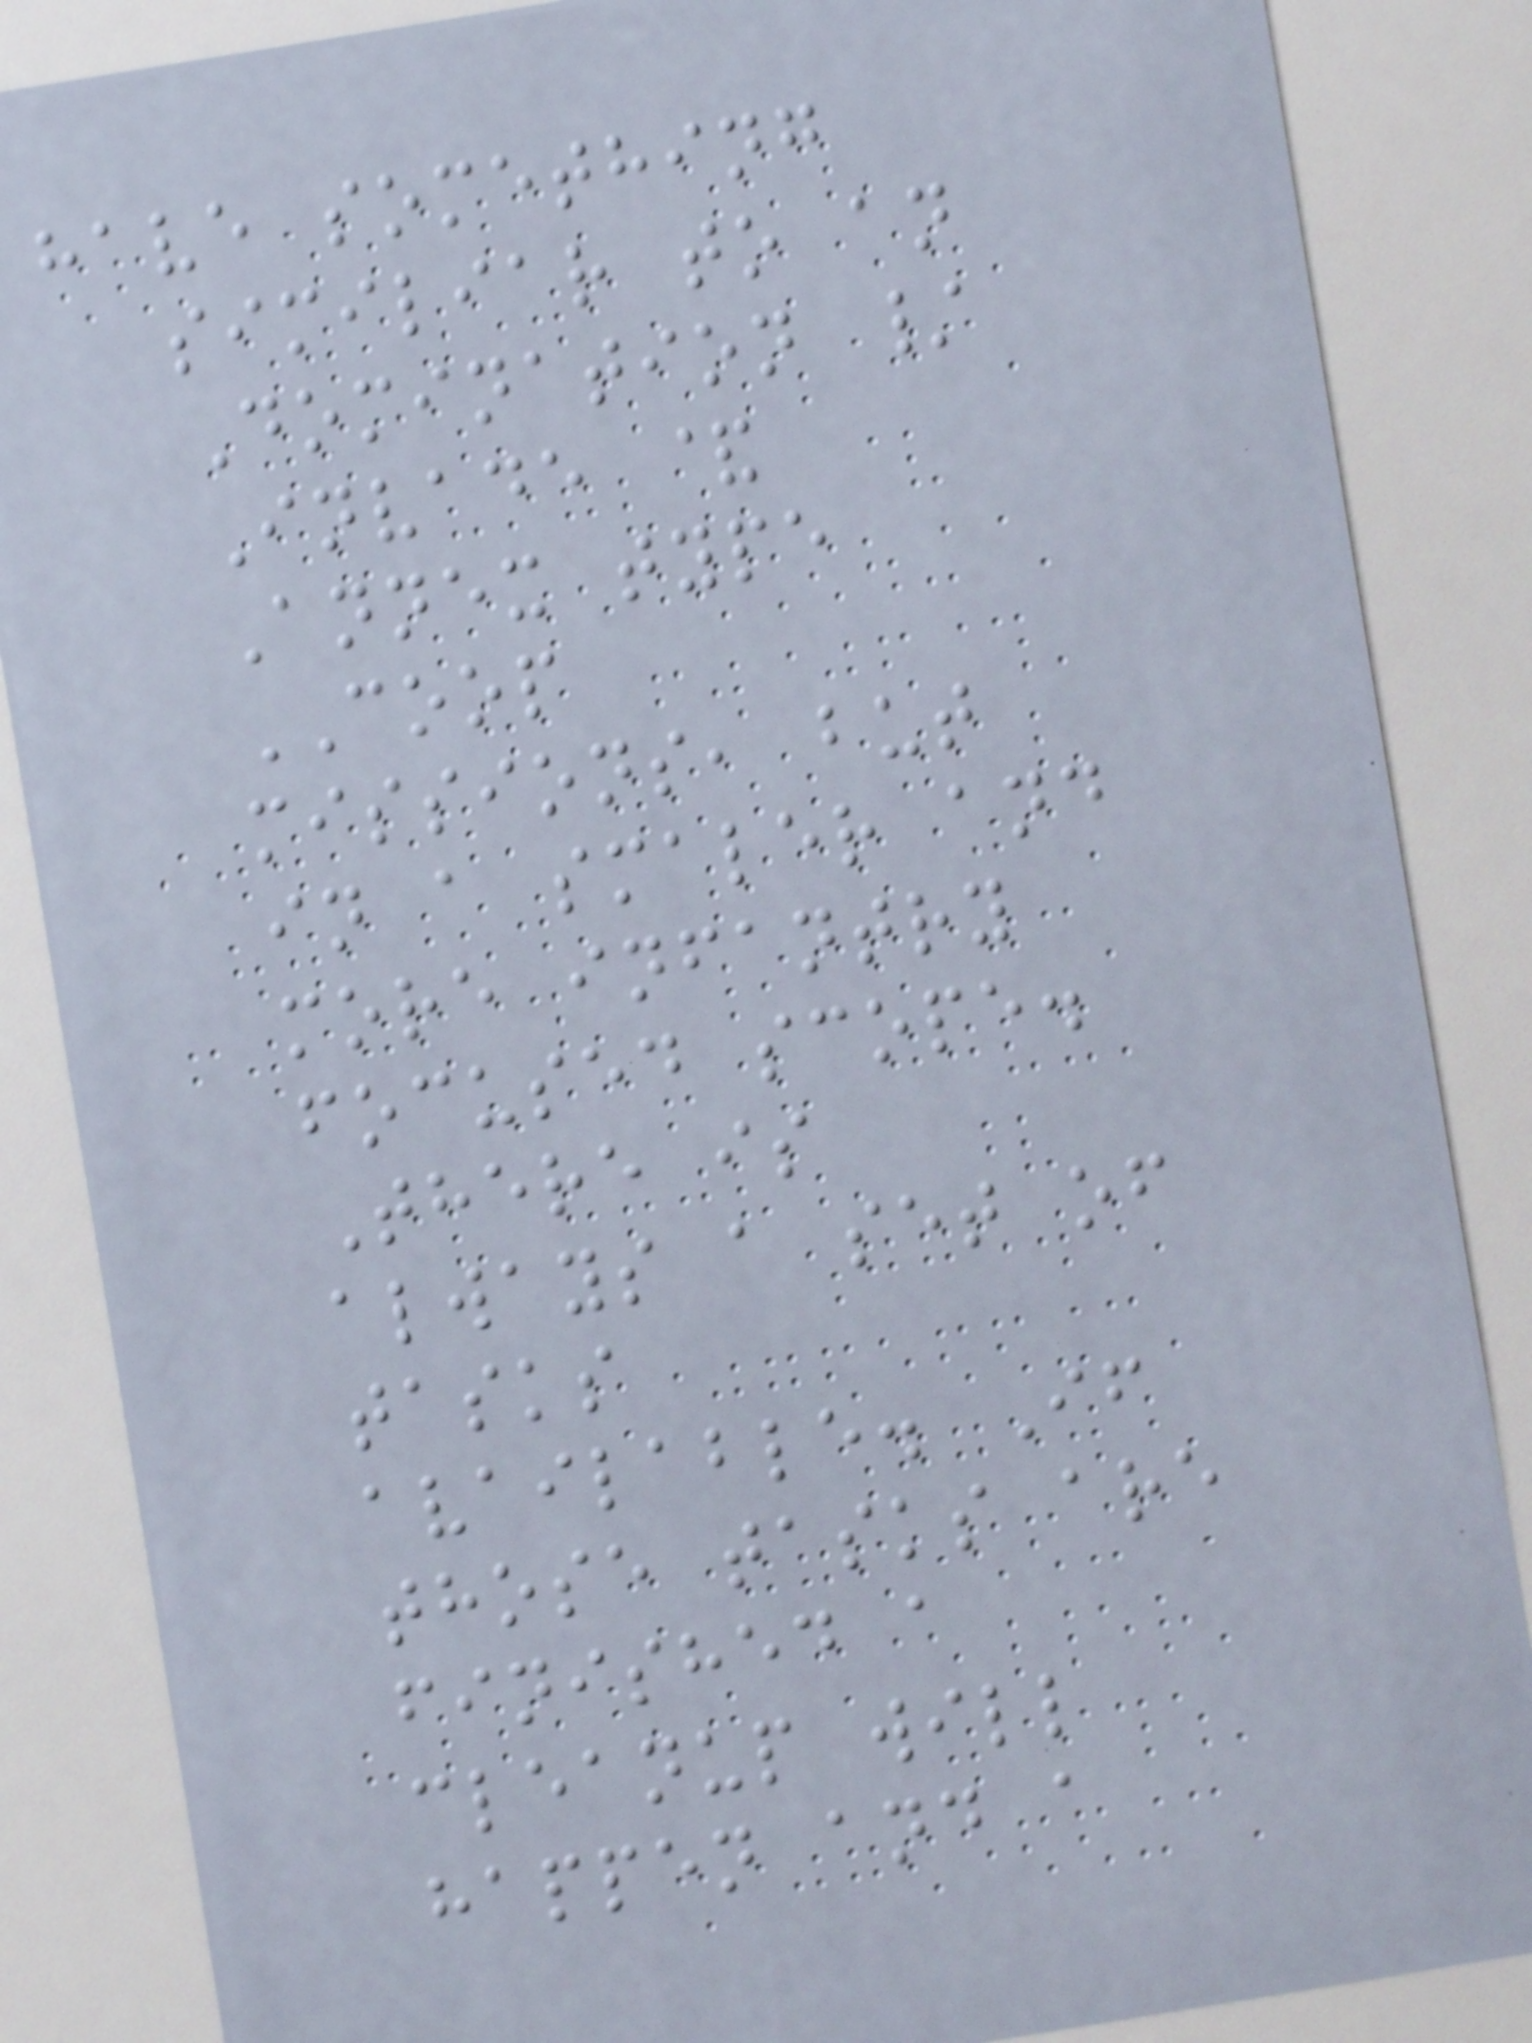have something
similiar to an
Domination /
Invade &
Annex type
COOP
missions, but
in a smaler and
more infantry
focused scope.
There is
always a set of
tasks
available. If
those tasks are
finished a
cleanup will
happen and a
